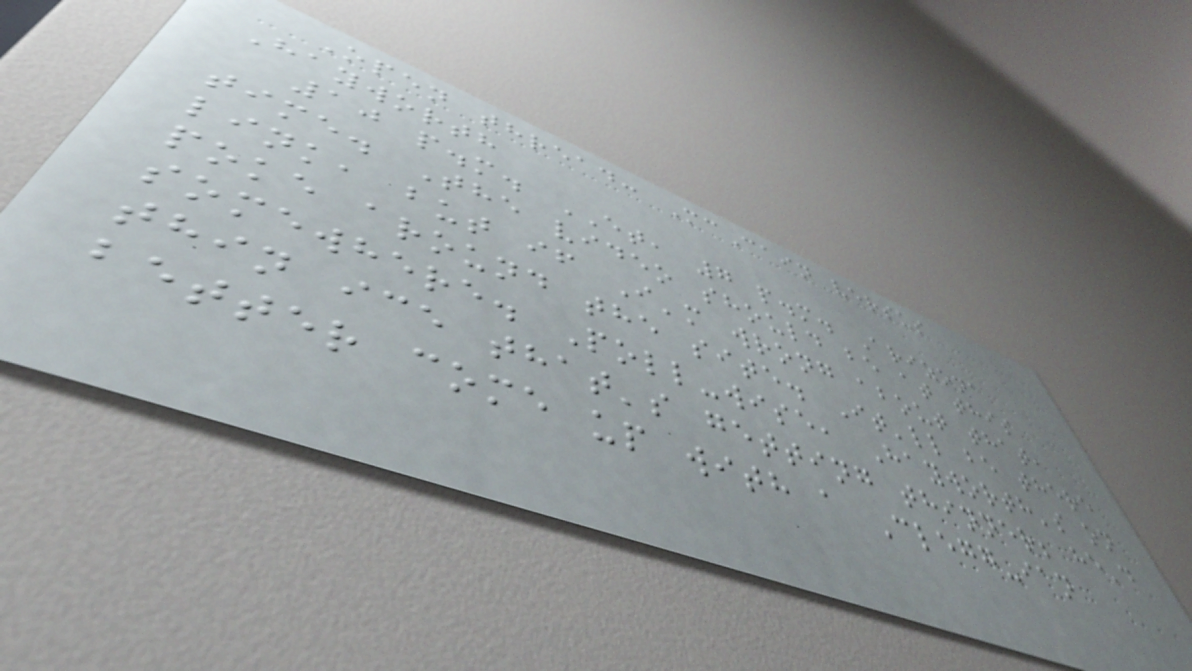Open thread: McCain versus
Hayworth
10 p.m. ET, 7 p.m. Arizona
time. The video should be at this
link, but if I'm wrong about that,
poke around the site. It'll be there
somewhere. Poll-wise, Hayworth's on
thin ice that's getting thinner; he'd
better come up with a Clegg-ian
